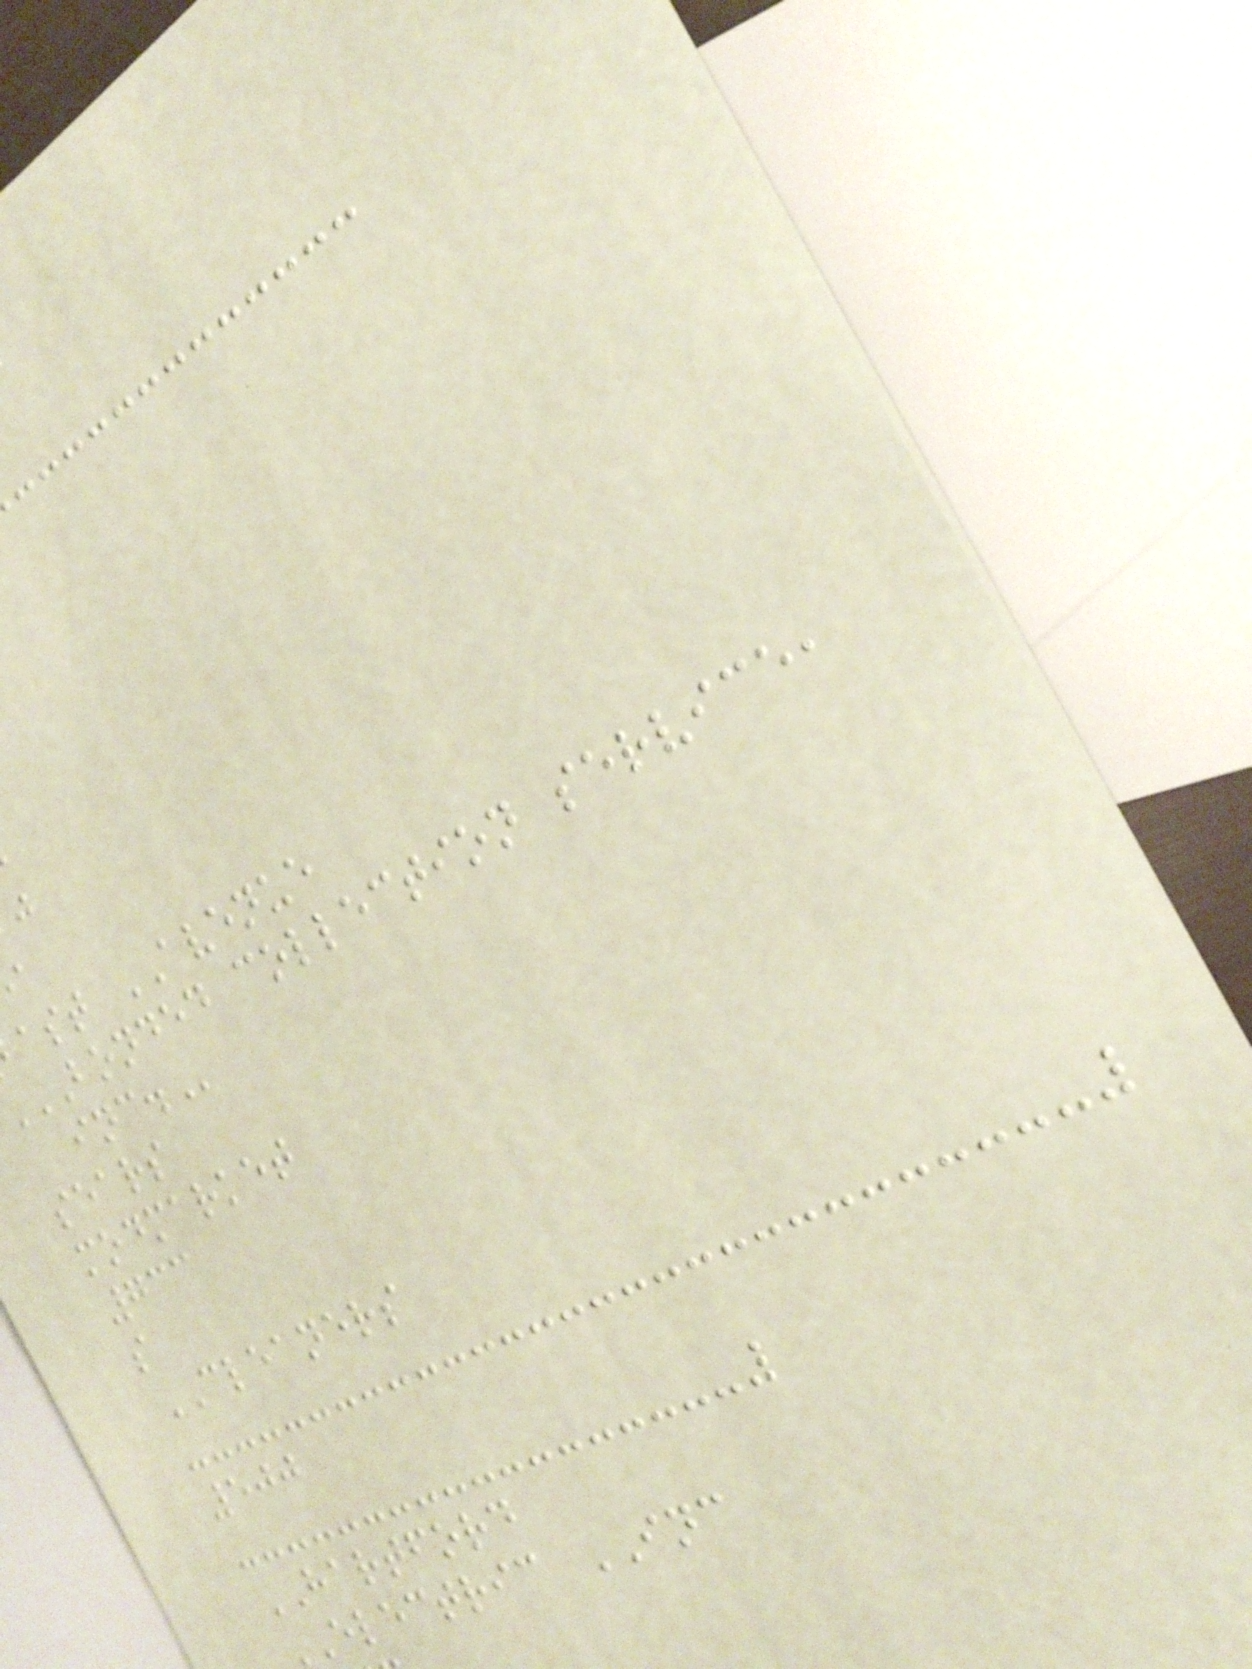ast AVENUE
BONDED collection service,
sears
modmarket
733
s
CLEANERS
500
HARTFORD
electric INC
